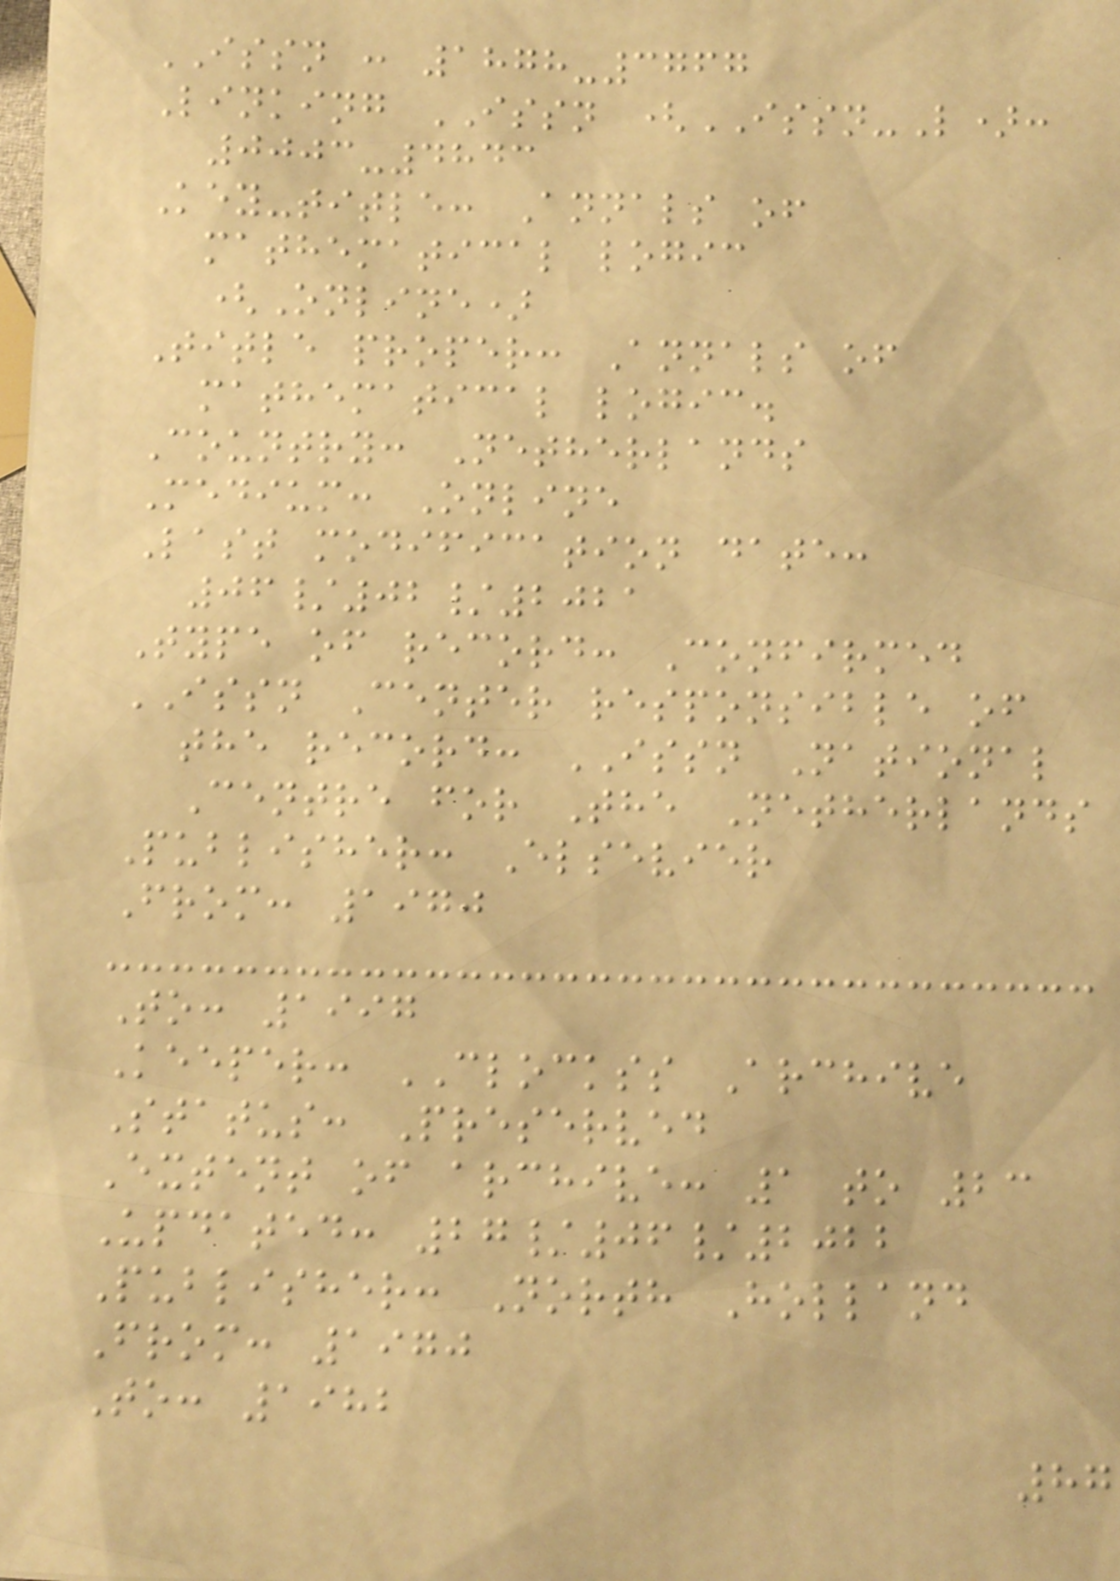ISSN : 1878-3767
Linking ISSN (ISSN-L):
0003-4843
Key-title: Annals of
mathematical logic
(Online)
Title proper: Annals of
mathematical logic.
Country: Netherlands
Medium: Online
Last modification date:
06/02/2021
Type of record: Confirmed
ISSN Center responsible of
the record: ISSN National
Centre for The Netherlands
Publisher: Elsevier
From: 1970
To: 1997
Keeper: CLOCKSS Archive
Status: Preserved
Extent of archive: 1 to 23
Updated: 27/06/2022
Publisher: North Holland
From: 1970
To: 1982
87
